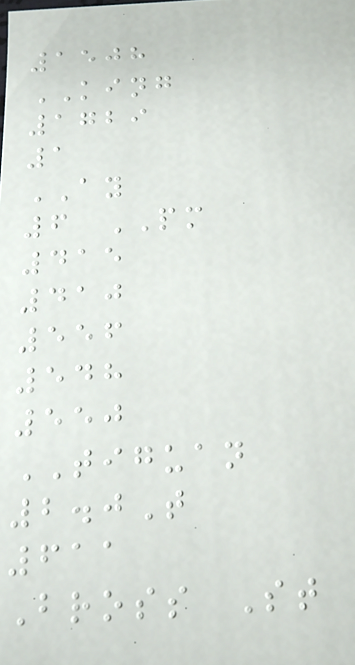1508
KING
1729
1
AY
6 PM
415
410
556
548
550
TIGUAN
2.0T
611
Bross St
